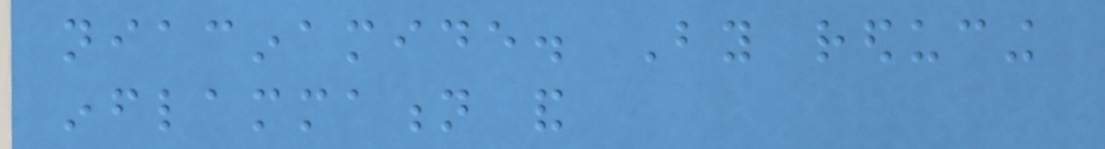niacinamide. By reducing
inflammation and
